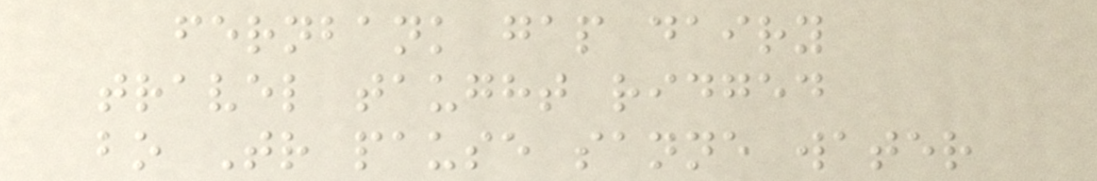fernbank gap dairy
travel taught ridged
bo Tr pause sanne water
